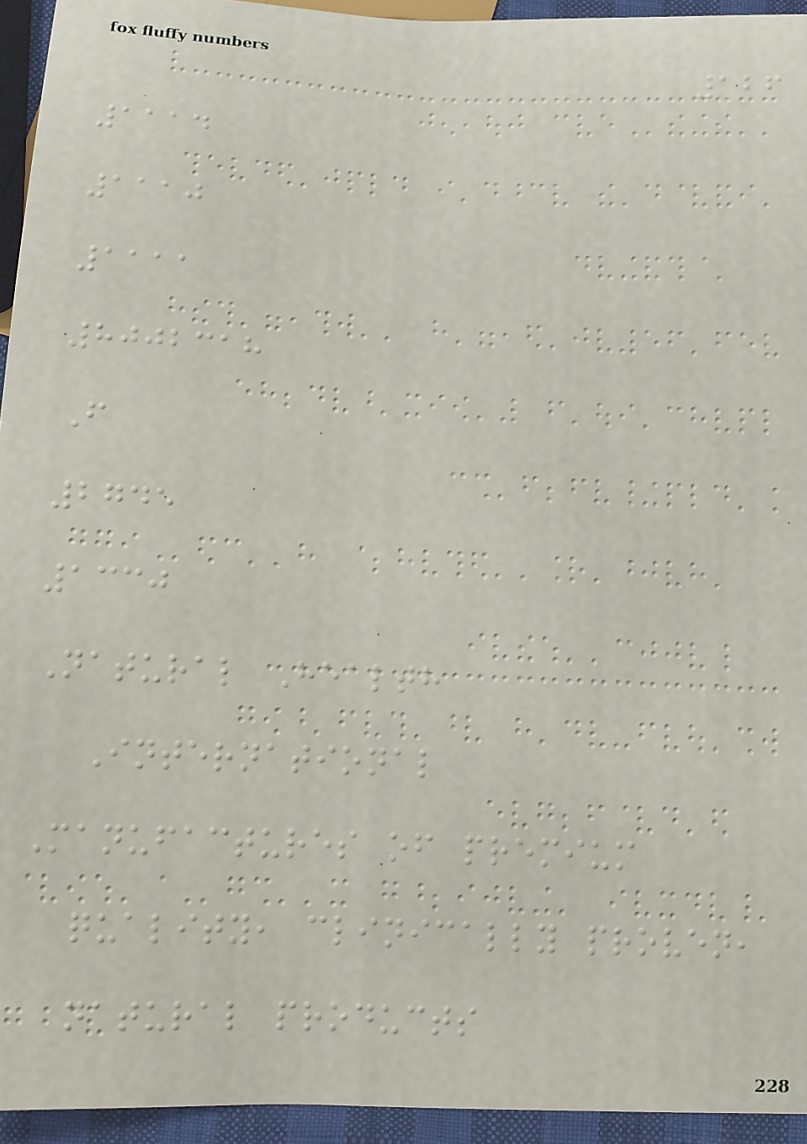126
1114
1110
1111
8002318
F
2745
1330
Natural Health
International
Manufactures of premium
quality, clinically proven,
natural products
